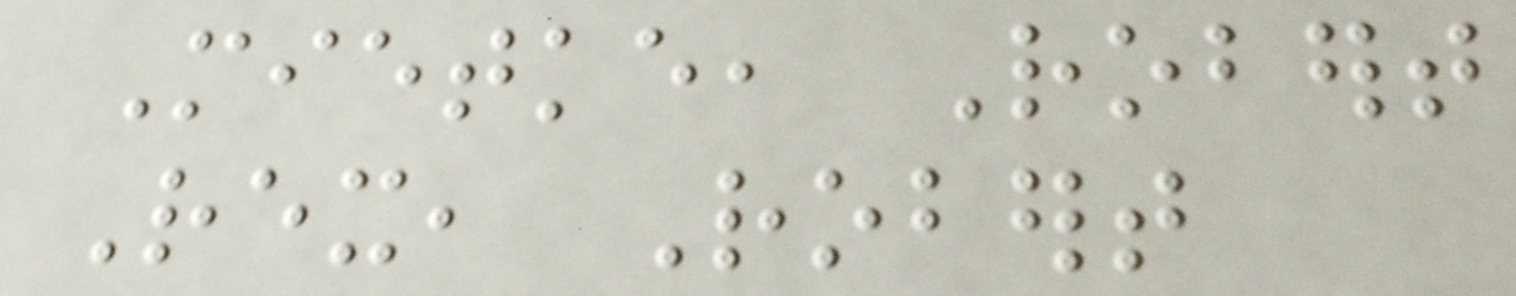Mietke, Robert
Rex, Robert
